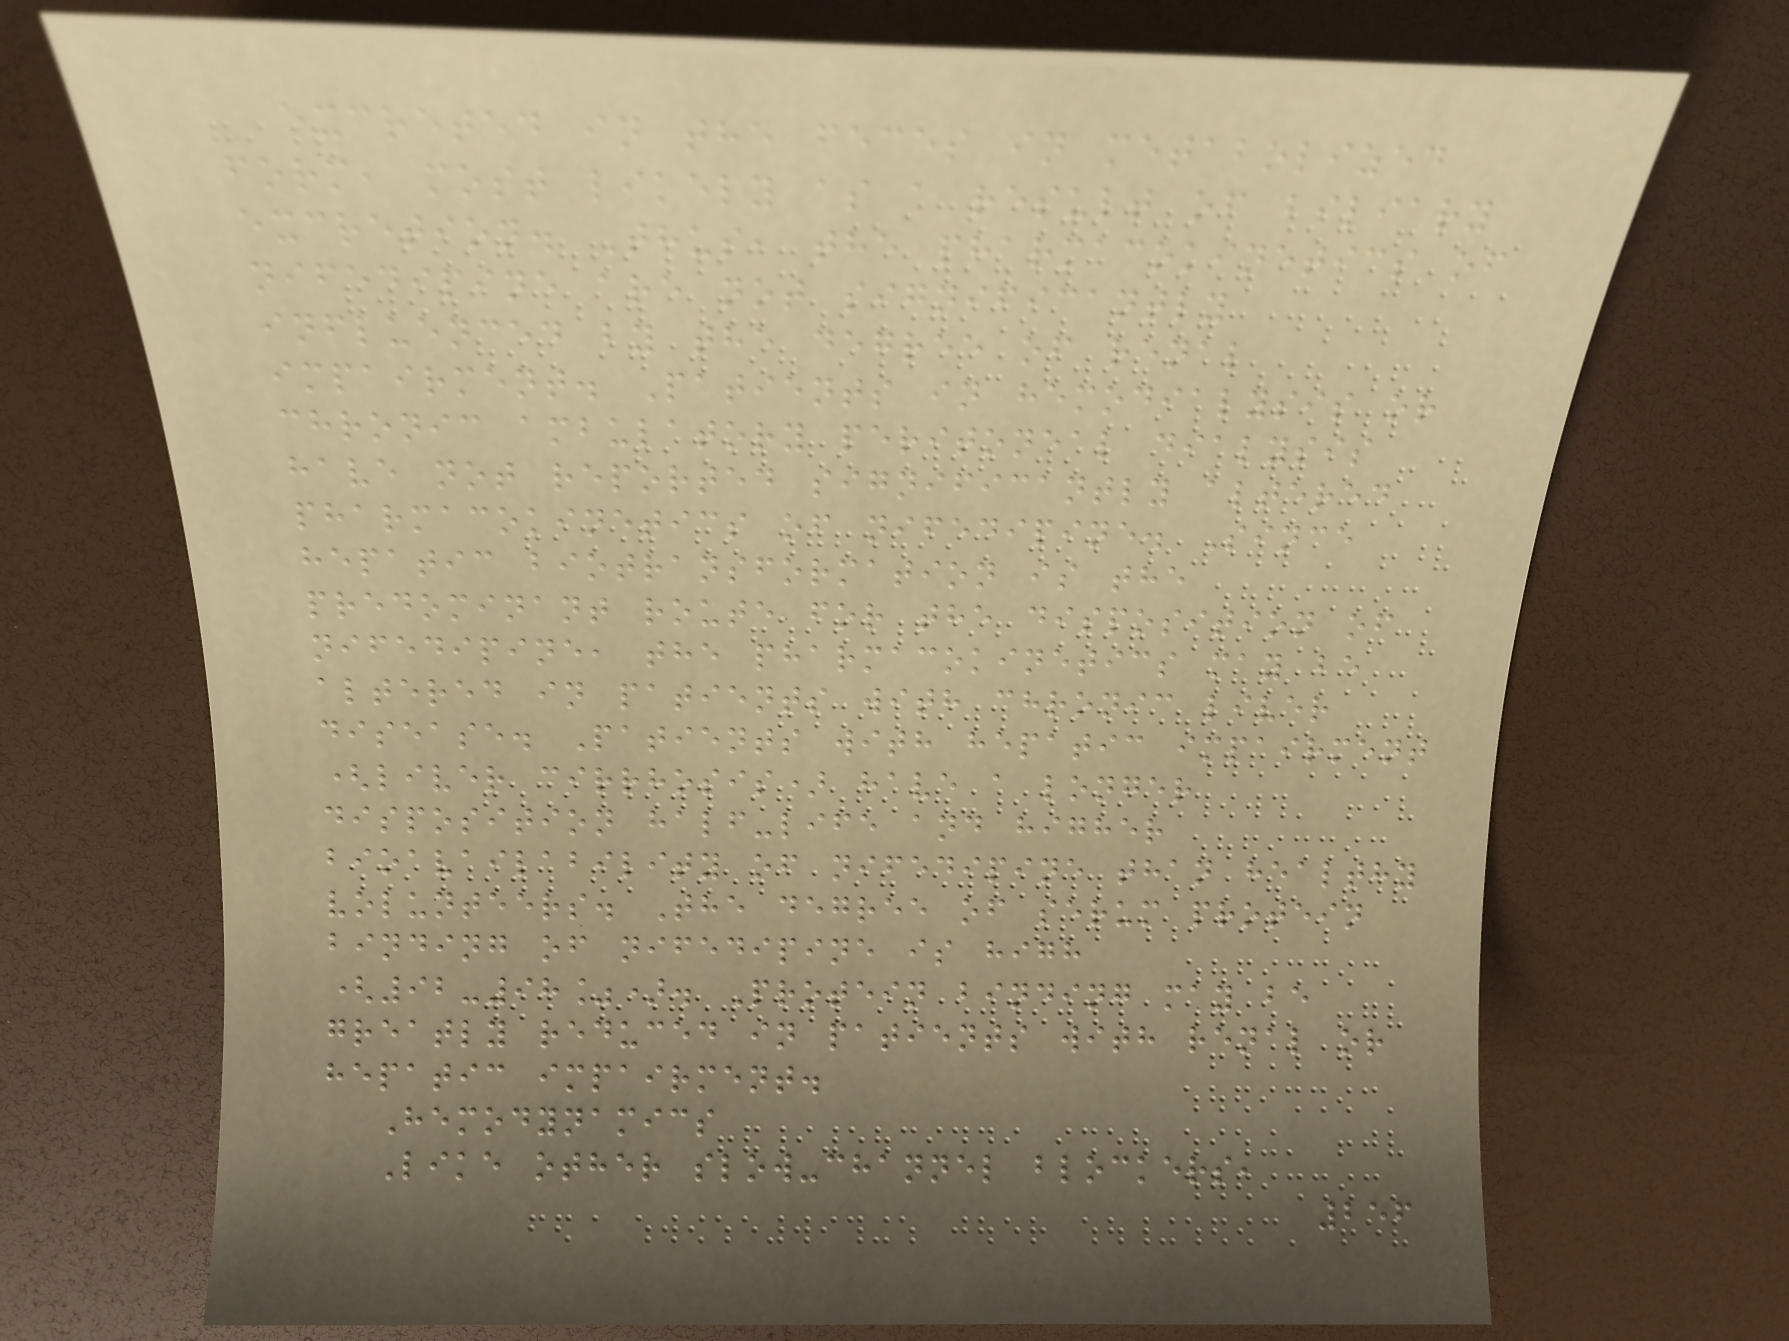excreted in the feces in metabolized
form, most likely as a result of biliary
excretion. Thus, the pharmacokinetics of
nifedipine are not significantly
influenced by the degree of renal
impairment. Patients in hemodialysis or
chronic ambulatory peritoneal dialysis
have not reported significantly altered
pharmacokinetics of nifedipine. Since
hepatic biotransformation is the
predominant route for the disposition of
nifedipine, the pharmacokinetics may be
altered in patients with chronic liver
disease. Patients with hepatic impairment
(liver cirrhosis) have a longer
disposition half-life and higher
bioavailability of nifedipine than healthy
volunteers. The degree of serum protein
binding of nifedipine is high
(92-98%). Protein binding may be
greatly reduced in patients with renal or
hepatic impairment.
Hemodynamics
Like other slow-channel blockers,
256
